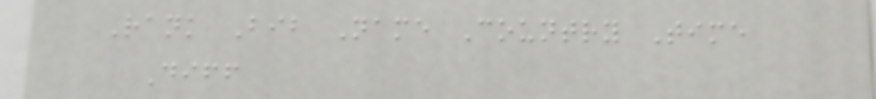Rank Bib Name Country Time
Diff
